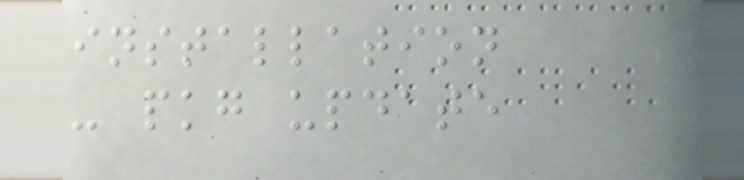installation
- pkg update
